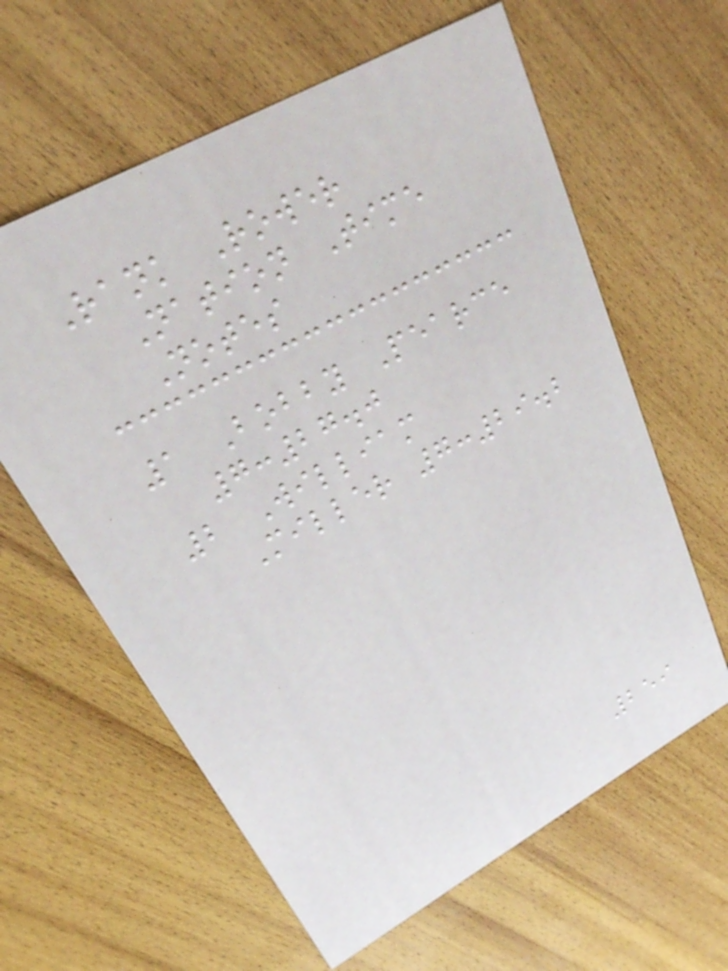Rank Rower
Nation Time
Notes
1 Bobby Pearce
7:27.0
2 William
Miller 7:29.2
259
